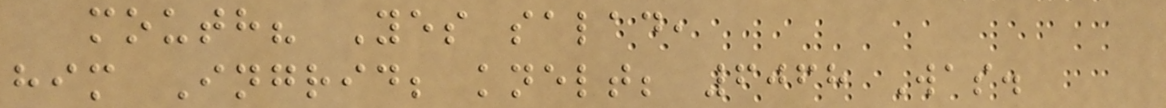mouth? Yes salad,
him Ingrid; knelt; 6068 Was.
